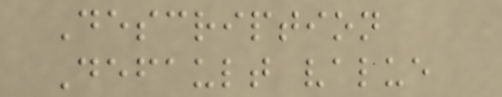Description
Default value
